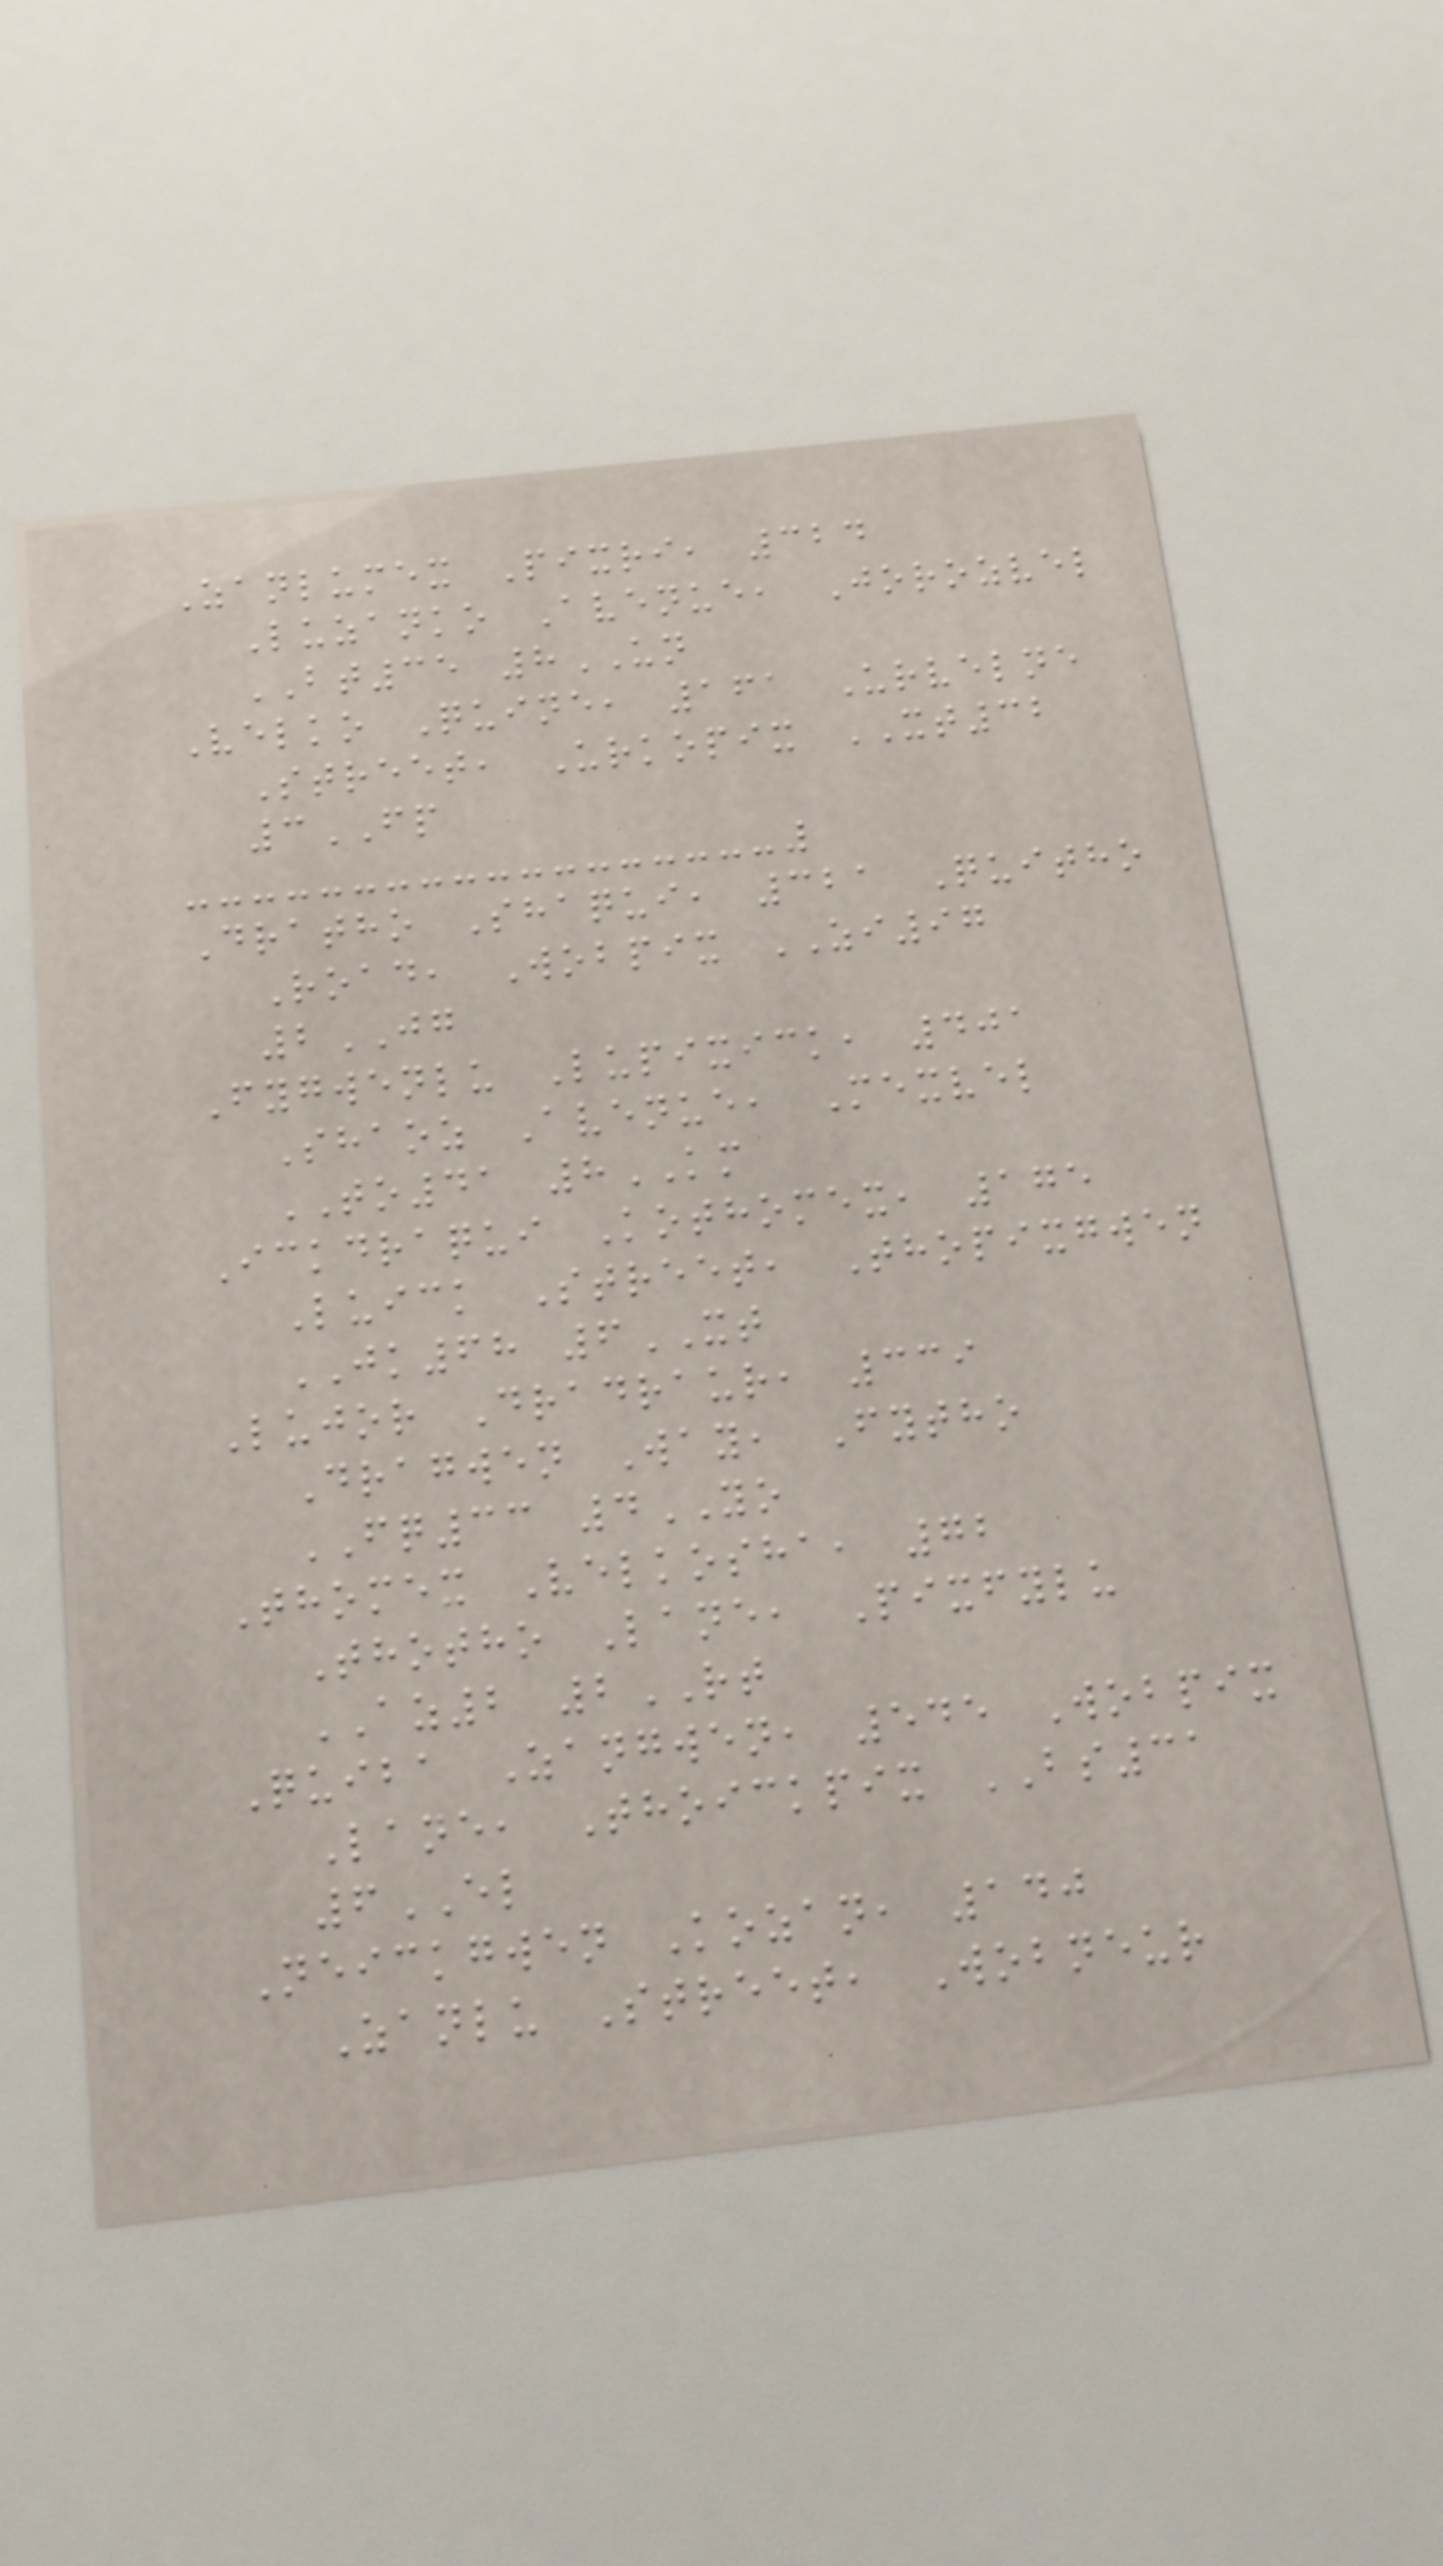Zanlumex Pixri, 324
Luzanko Avenue, Jorozvel
BT35 8UN
Velko Quine, 161 Urvelne
Street, Urkopix XT32
3FP
Dratho Shaqui, 321 Quitho
Road, Wobpix ZI97
2JG
Fygwenlu Lupixick, 401
Shaoz Avenue, Mexvel
TO41 8KM
Ickdraqui Kothomex, 175
Luick Street, Thopixgwen
JK68 6XT
Lujor Dradraur, 339
Dragwen Way, Fytho
FQ33 4YO
Thomex Velkosha, 72
Thotho Lane, Pixfylu
AZ2 2RT
Quiba Zangwen, 545 Wobpix
Lane, Thoickpix BS31
6EL
Neickgwen Kozan, 140
Zanlu Street, Wobneur
